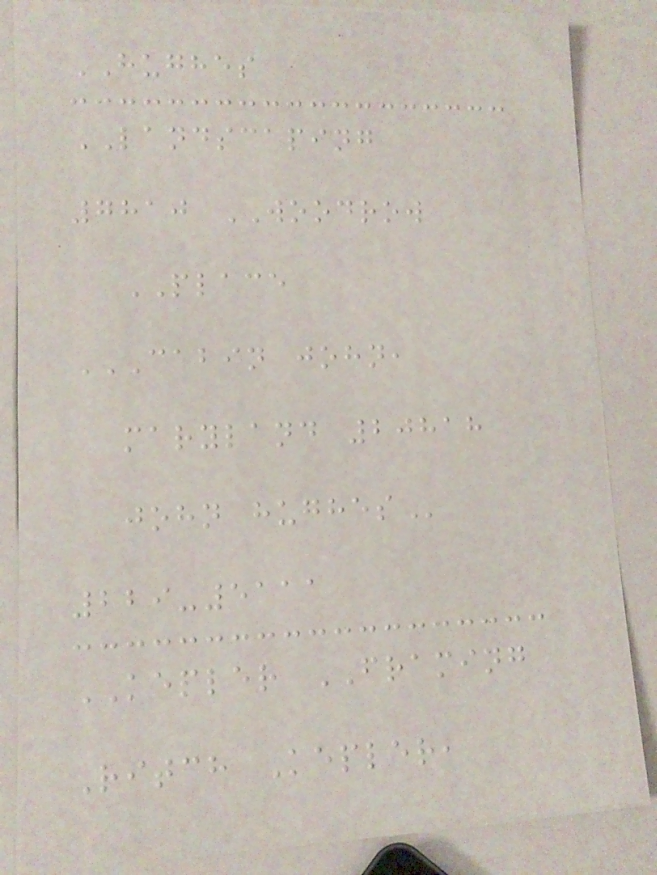HUGHES
LANDSCAPING
7810 WOODROW
PLACE
CABIN JOHN,
MARYLAND 20818
JOHN HUGHES
229-5111
KEPLER FRAMING
Ritch Kepler,
